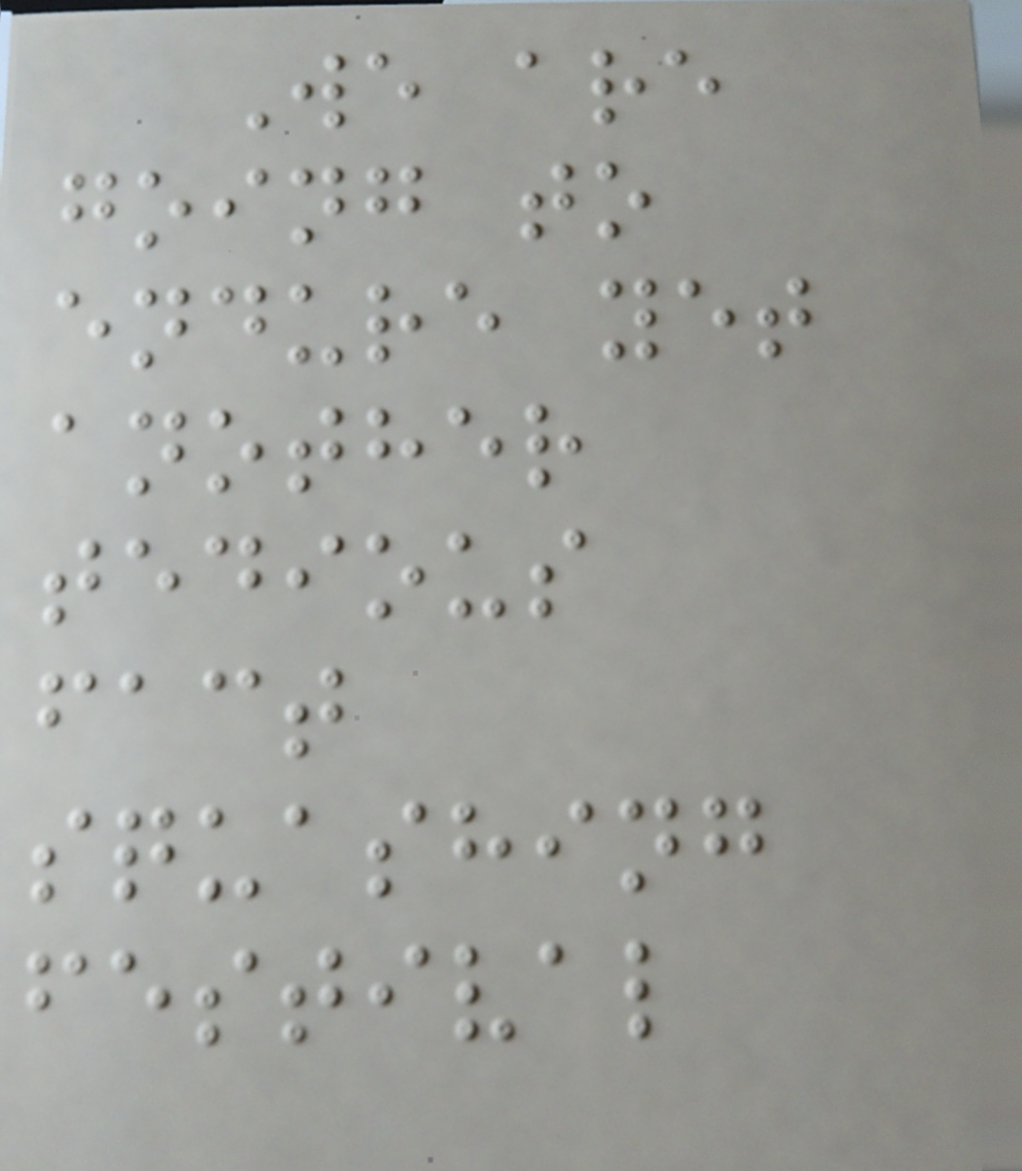We are
going to
endure yet
another
tedious
fact
squashing
festival
